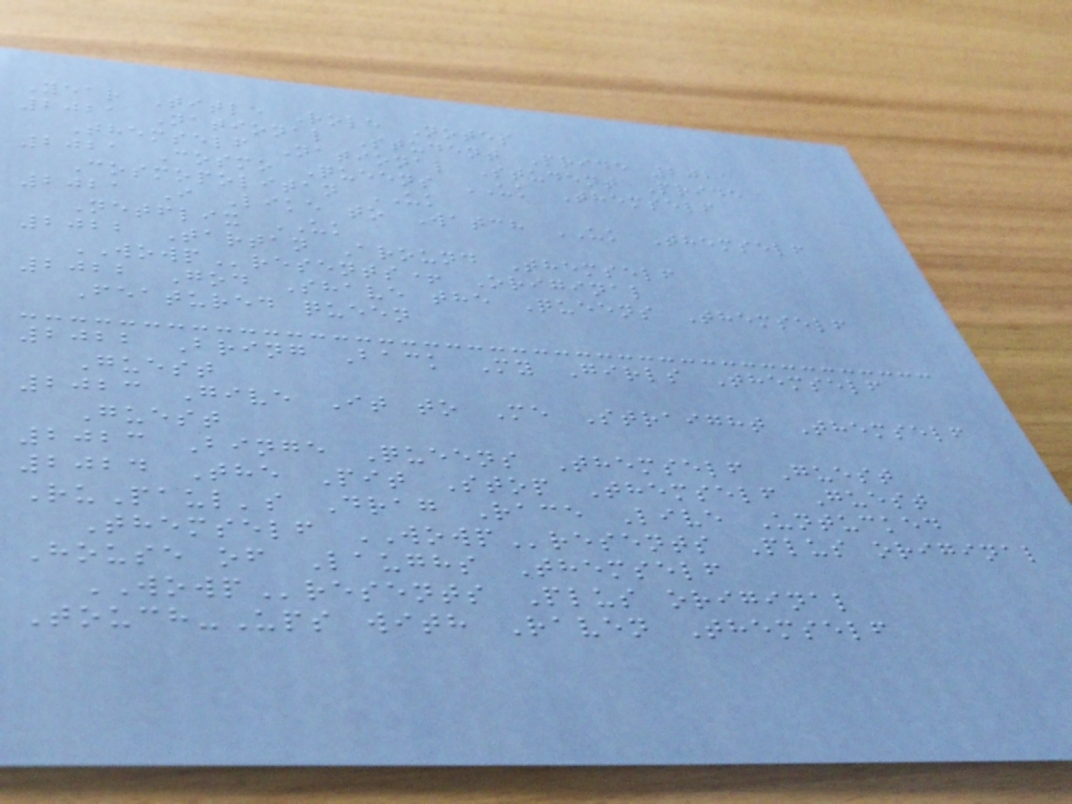Year Title Role Notes
2021 National Student Pride 2021
Themself National Student Pride
2021 Cosmo Queens UK Themself
Cosmopolitan UK
2021 I Like to Watch UK Themself
Netflix UK
2022 Tartan Around Themself
WOWPresents+ Original
2022 God Shave the Queens Themself
Featured queen
2022 Bring Back My Girls Themself
Guest
2023 Give It to Me Straight Themself
Guest
2023 Binge Queens Themself Guest
2024 The Pit Stop Themself Guest
RuPaul's Drag Race Live Untucked
Themself WOWPresents Plus original
House of Laughs Themself
WOWPresents Plus original
Touch-Ups with Raven Themself
